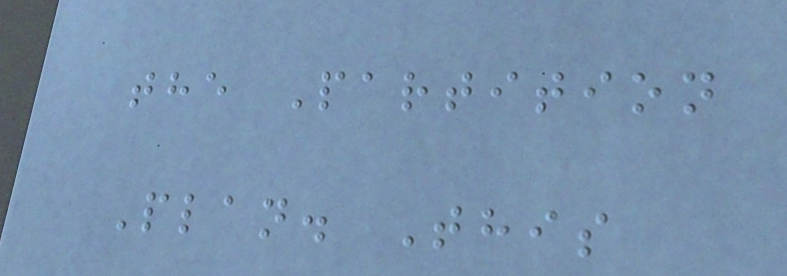the Partition
Plan. This
